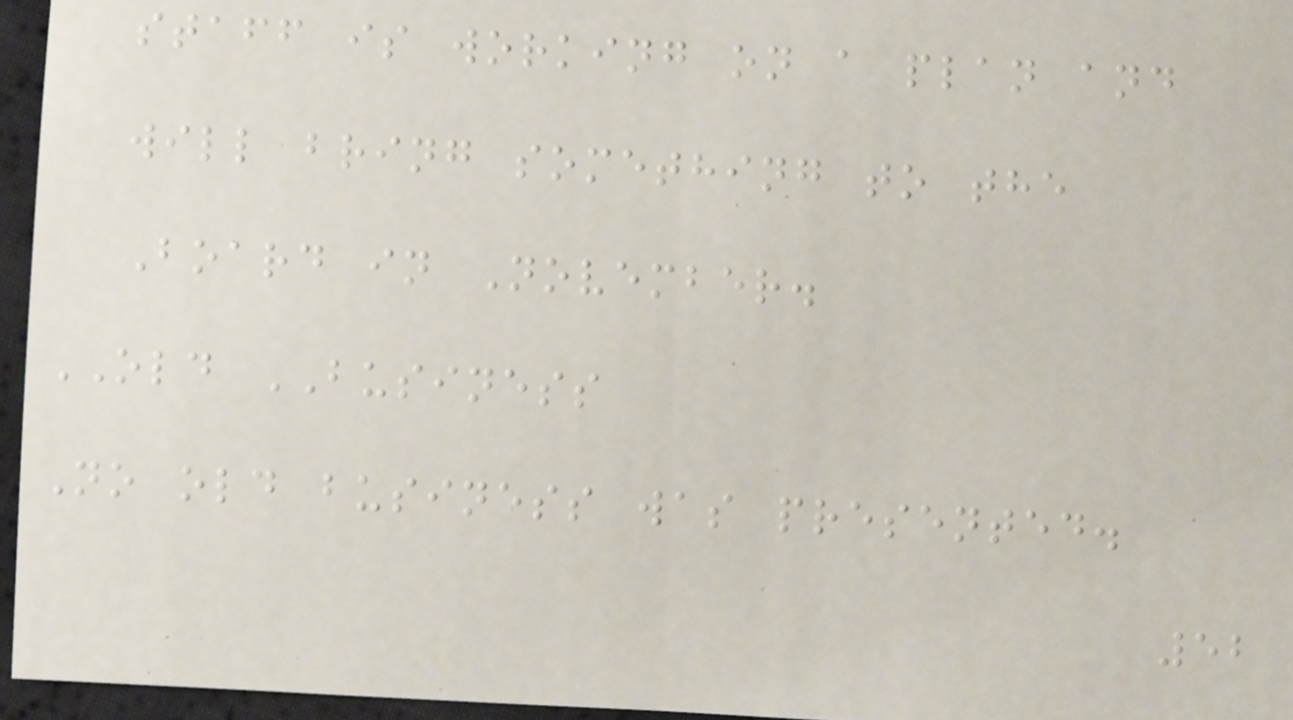staff is working on a plan and
will bring something to the
Board in November.
OLD BUSINESS
No old business was presented.
52
